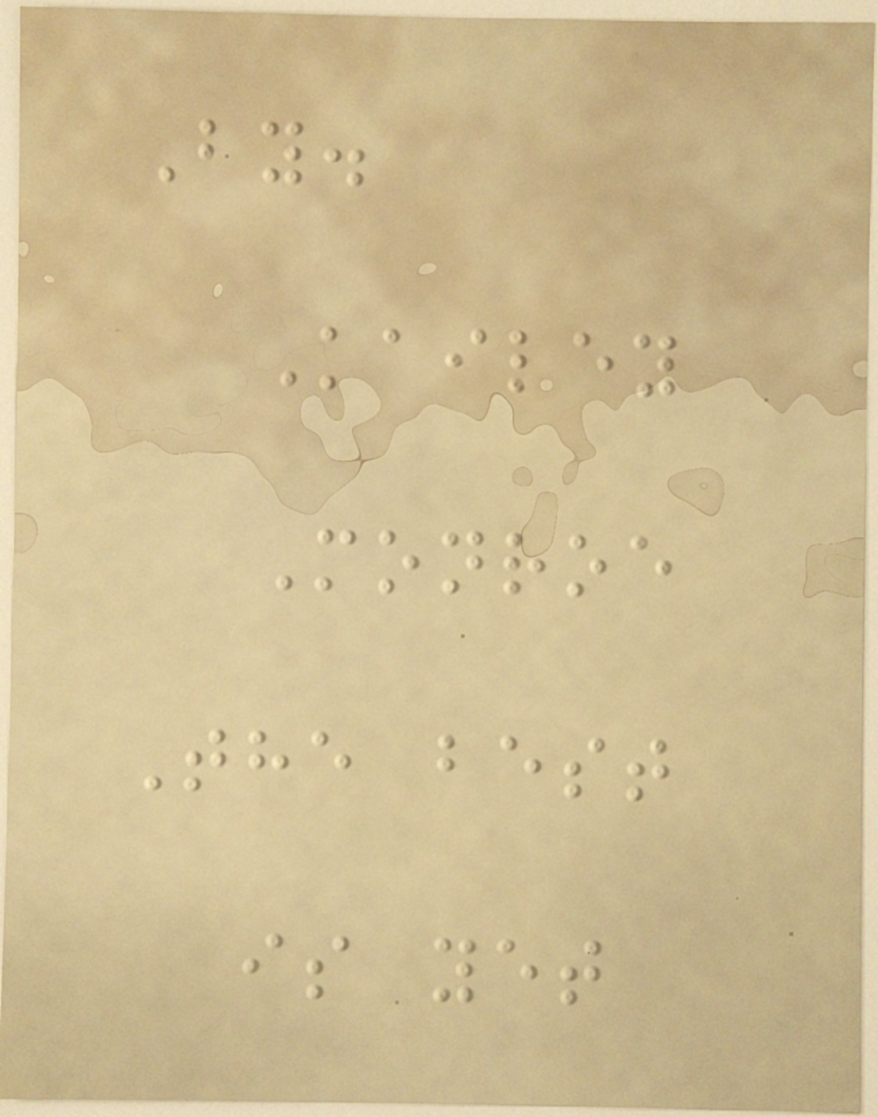By.
Kailey
Monroe
The best
is yet
